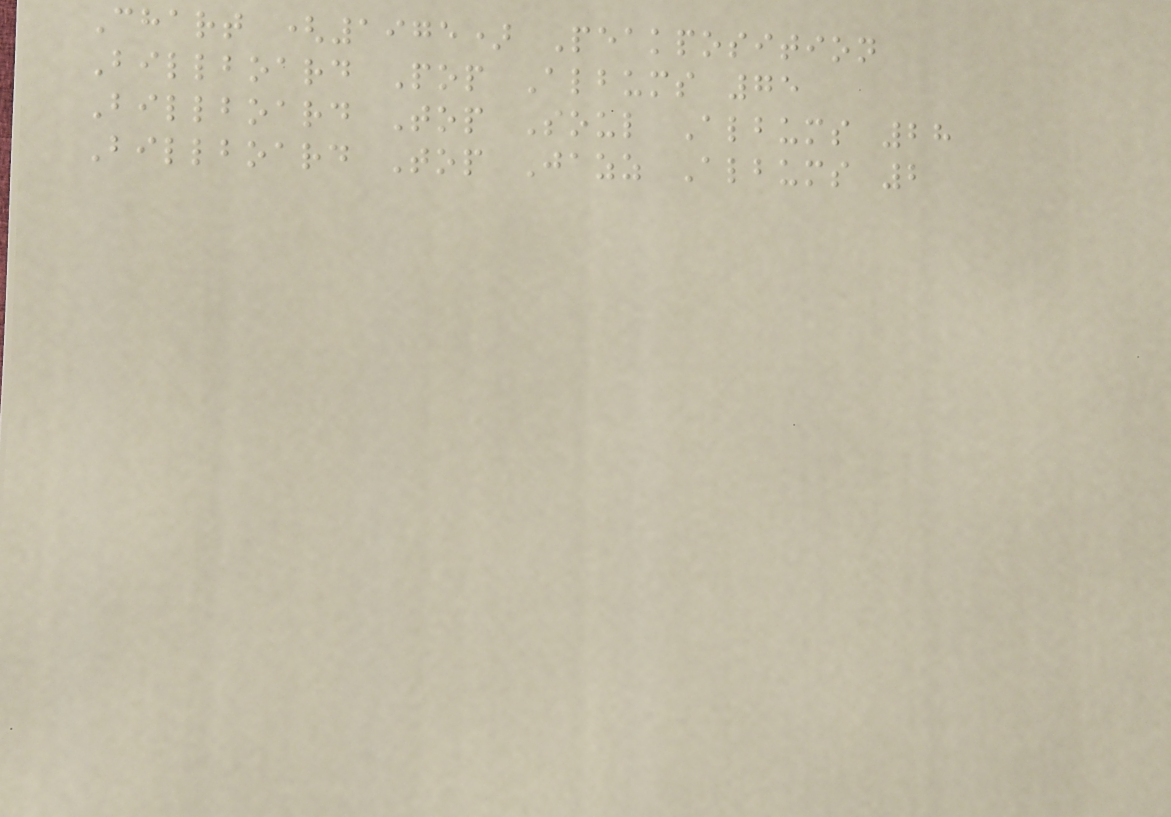Chart (1975) Peakposition
Billboard Pop Albums 75
Billboard Top Soul Albums 28
Billboard Top Jazz Albums 2
